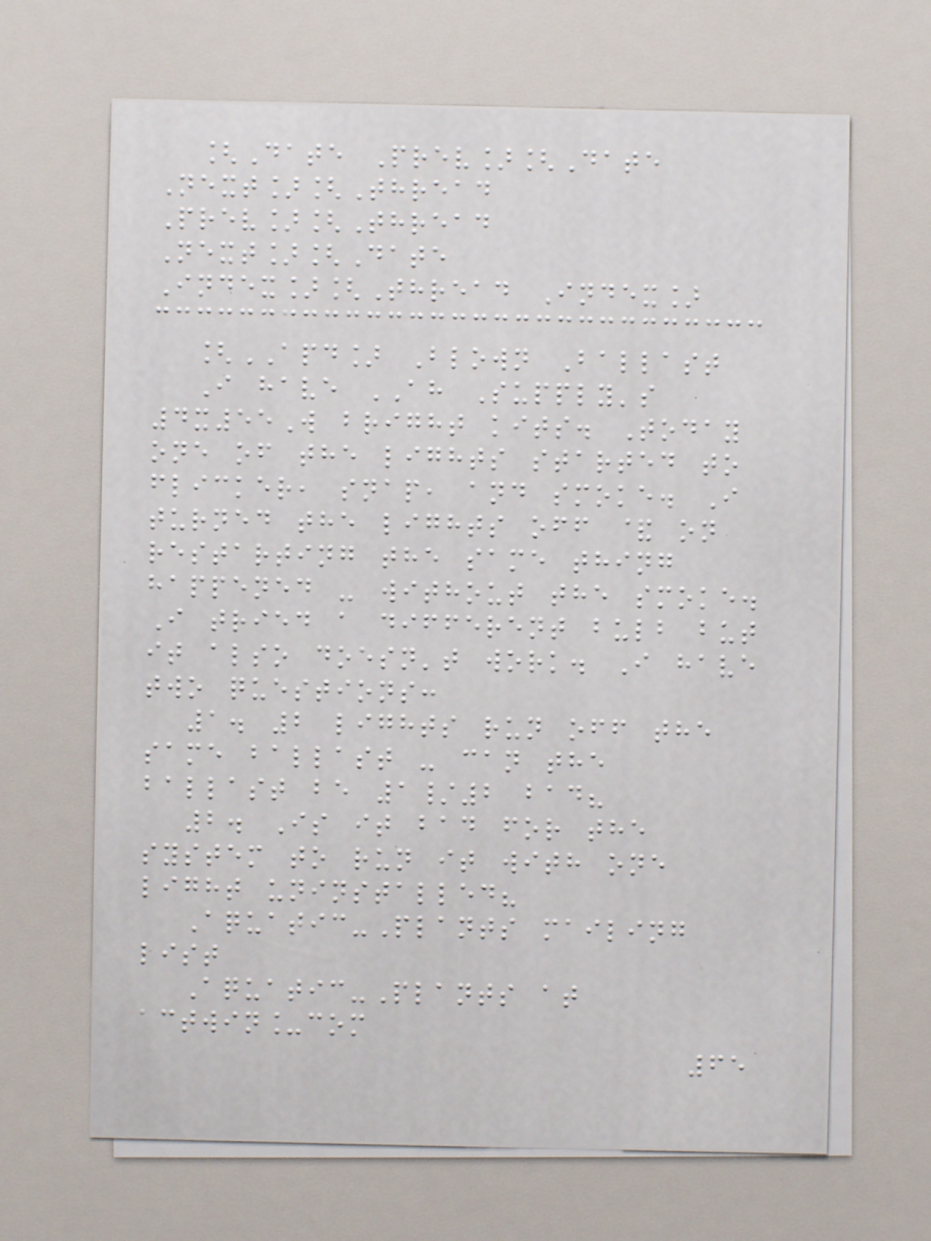[Date Prev][Date
Next][Thread
Prev][Thread
Next][Date
Index][Thread Index]
[APD] Blown Ballast
I have AH Supply's
4x55W bright kits. Today
one of the lights started to
flicker, snap, and smoke. I
turned the lights off & on
restarting the same thing
happened - without the smoke.
I tried a different bulb but
it also doesn't work. I have
two questions:
1. 2 lights run off the
same ballast - can the
ballast be 1/2 bad?
2. Is it bad for the
system to run it with one
light uninstalled?
Aquatic-Plants mailing
list
Aquatic-Plants at
actwin_com
65
